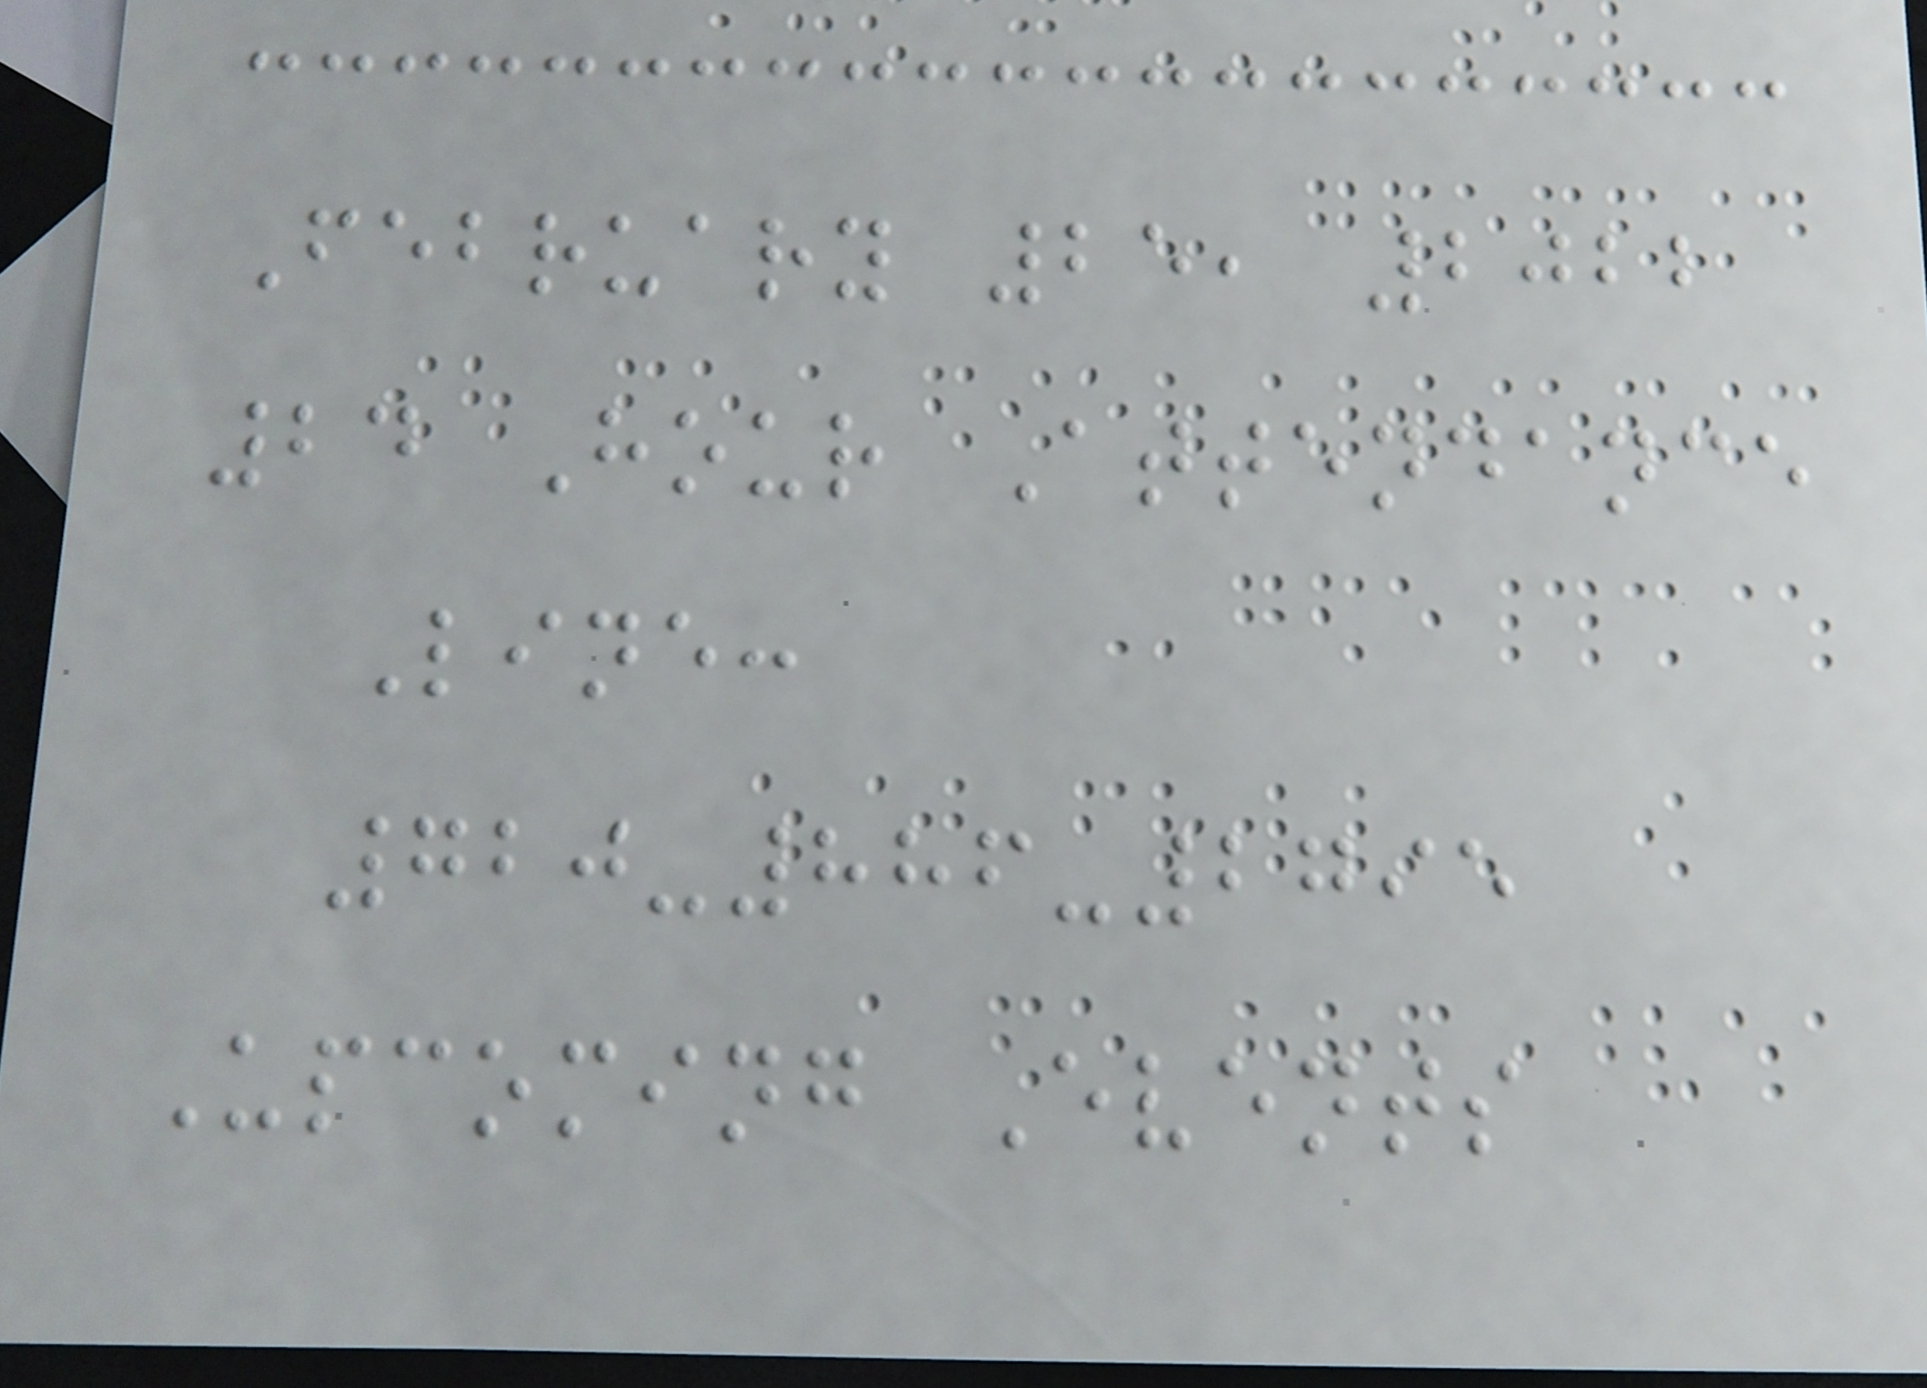February 25, 2022
24 Hour Attendance
Line:
720-886-2795
Upcoming Events
